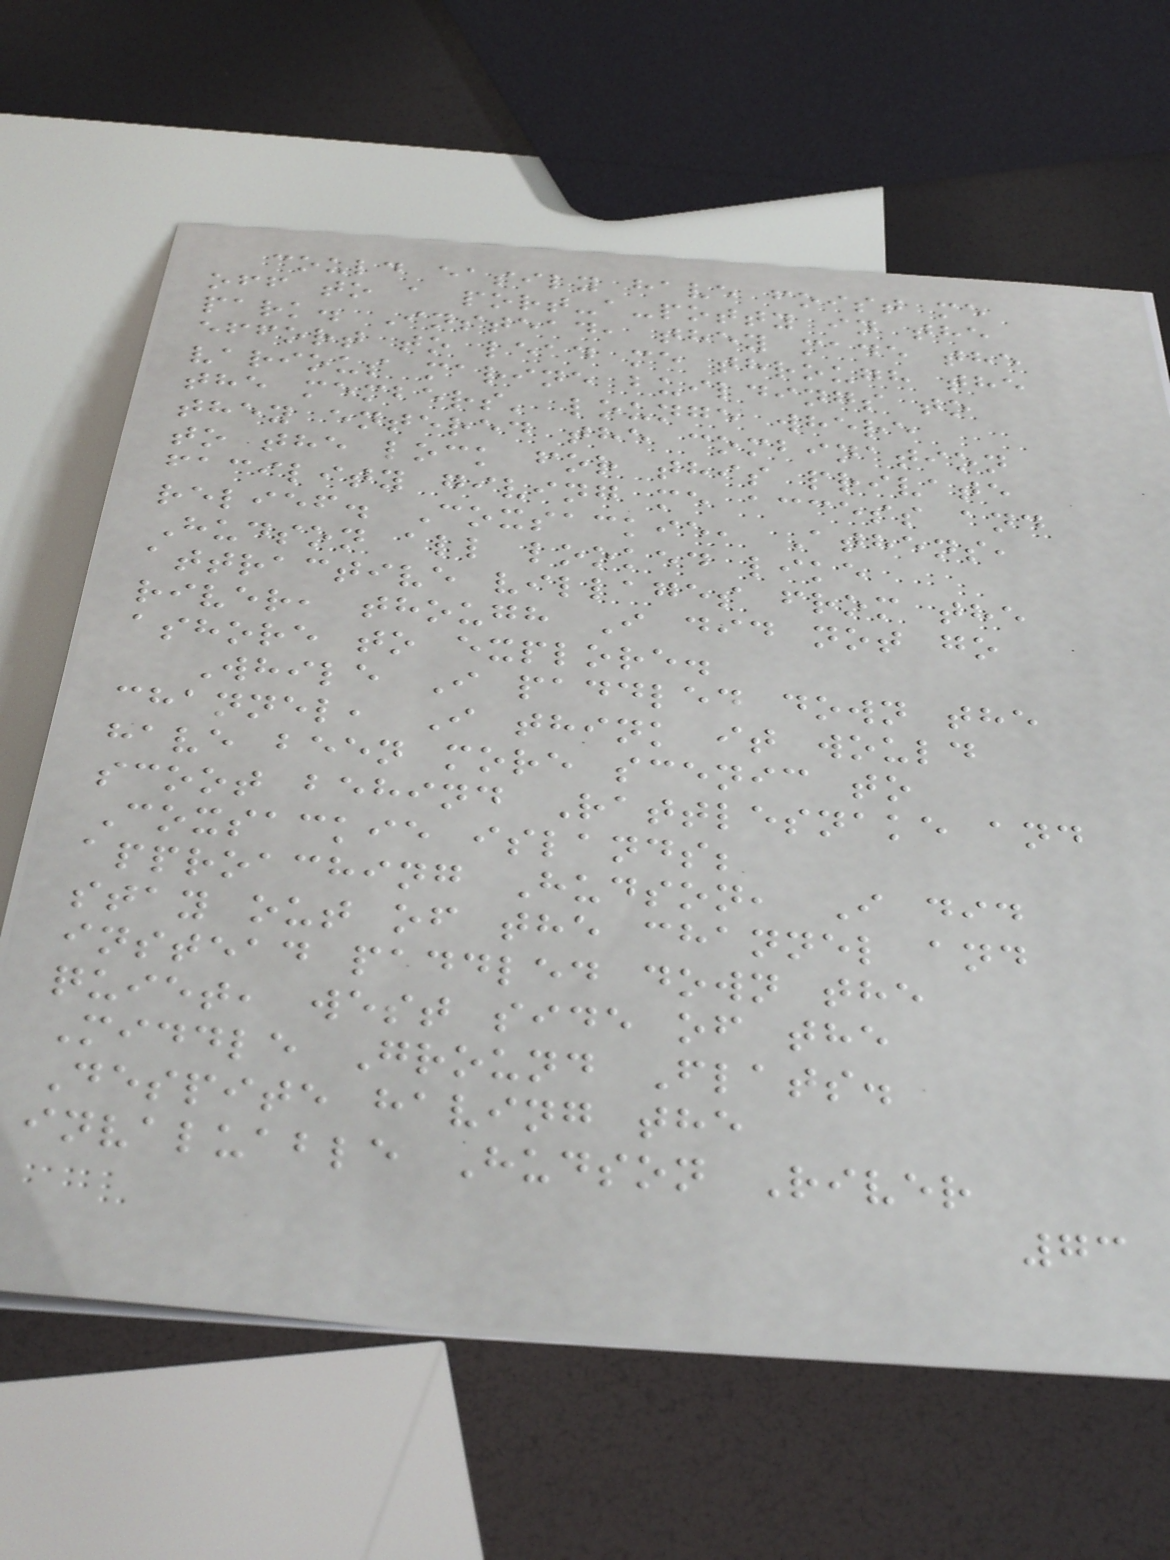could easily have foist me
off to a port-a-potty in the
park. Instead, they made the
effort to lead me through the
various marine buildings to
the members' lounge where
they entered the combination
to the lock for this private
facility giving me access and
relief. Coxsackie, Athens,
Hudson all looked like
attractive villages from the
river, though I did not go
ashore to explore.
While I paddled down the
channel, I think it would
have been more scenic to
scoot behind Rattlesnake and
Coxsackie islands;
approaching Hudson, I did
stay out of the channel and
instead paddled down the
quiet, west side of the
Middle Ground Flats.
Despite having the
invaluable Hudson River
73
